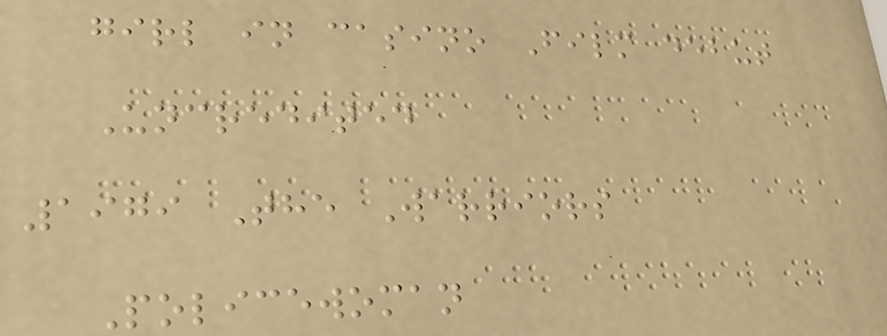girl in casino Film debut
Uncredited
1979 The Warriors
Policewoman
